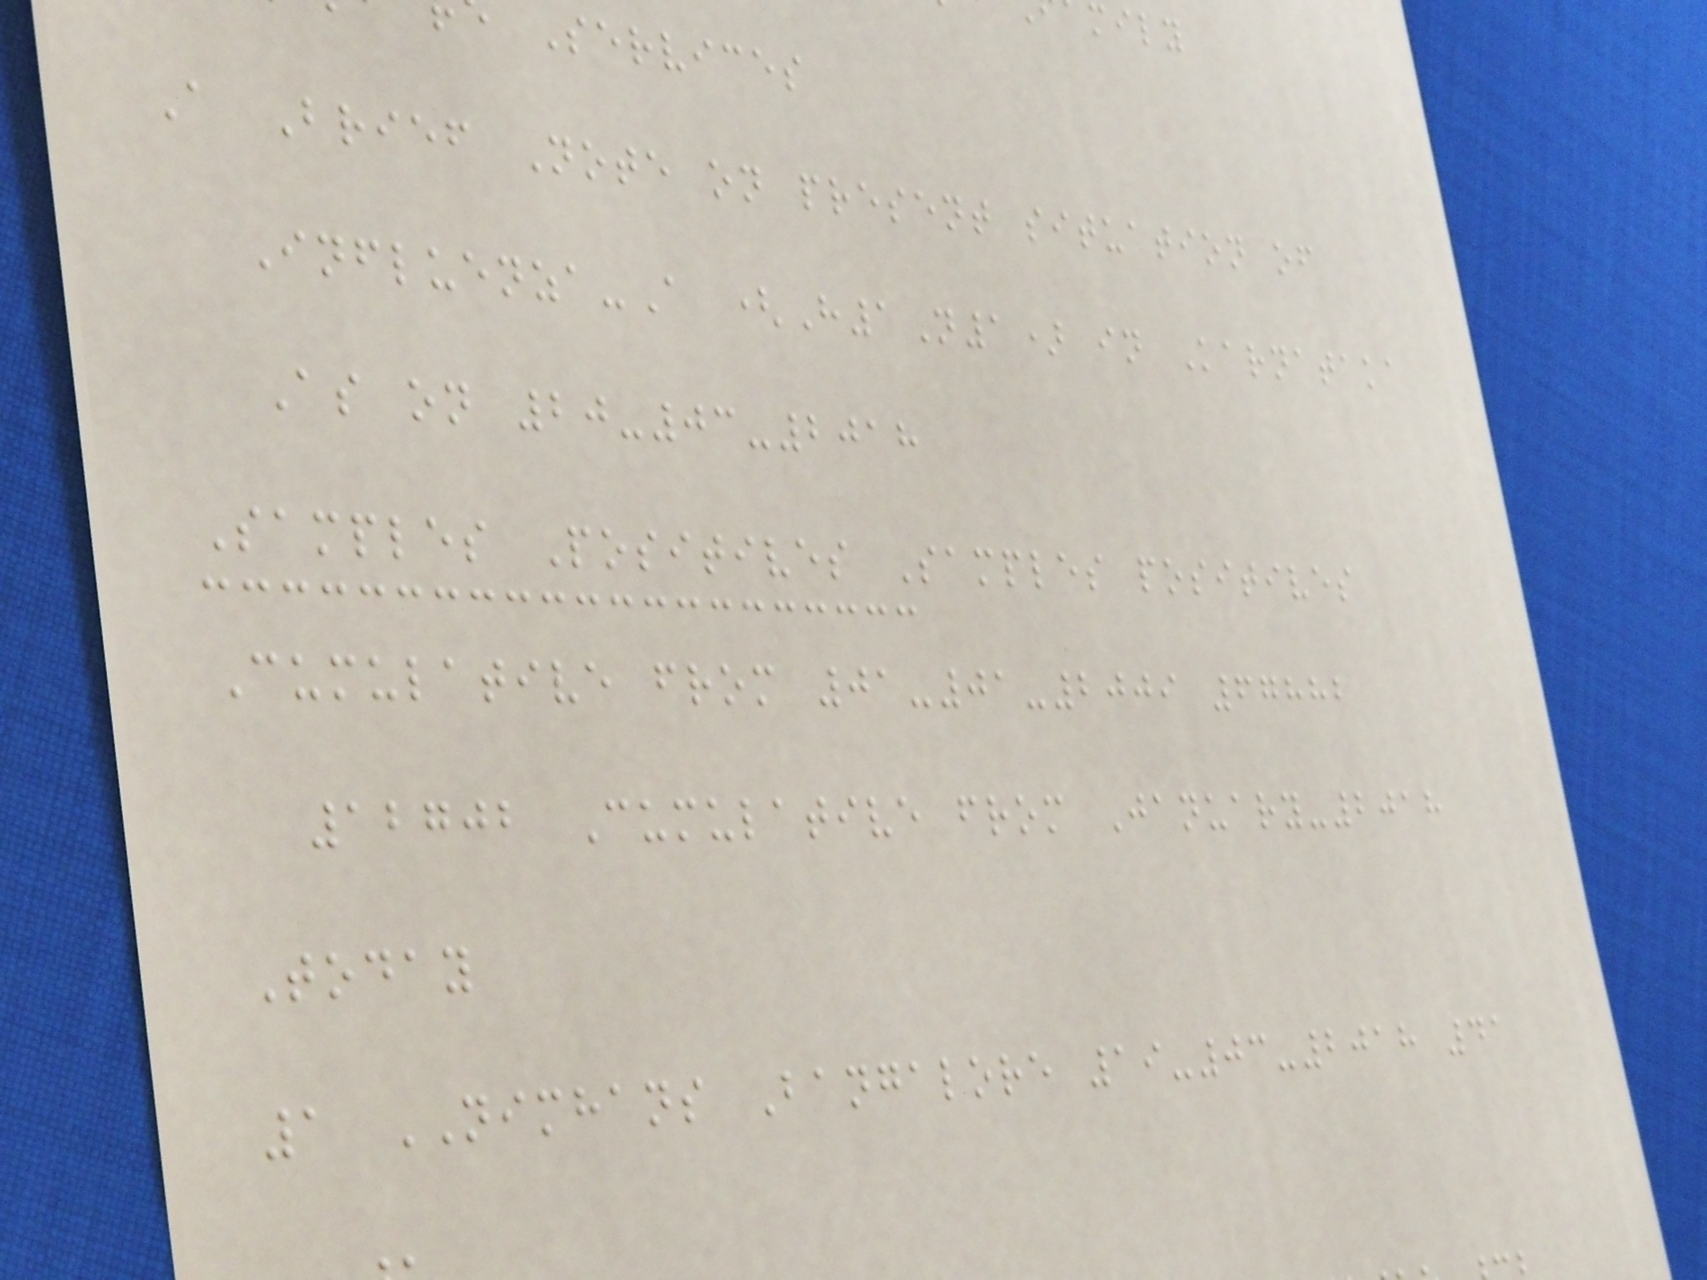Services
A Brief Note on present situation of
Influenza-A (H1N1) in Karnataka
As on 20-03-2018
Samples Positives Samples positives
Cumulative from 01-01-2009 67882
12702 Cumulative from January-2018
Today
1 NIMHANS Bangalore 19-03-2018 41
